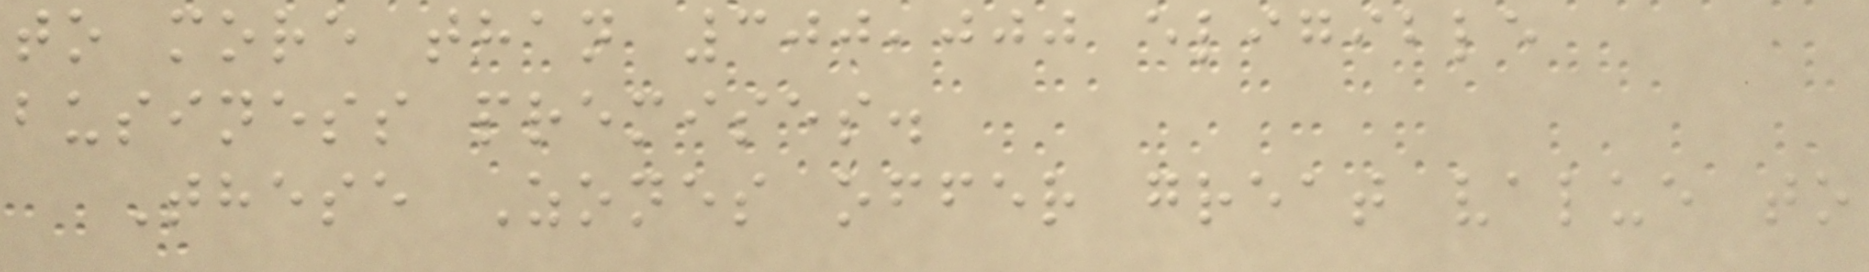to more than 300,000 eligible
business premises.
These Zones offer great value to
